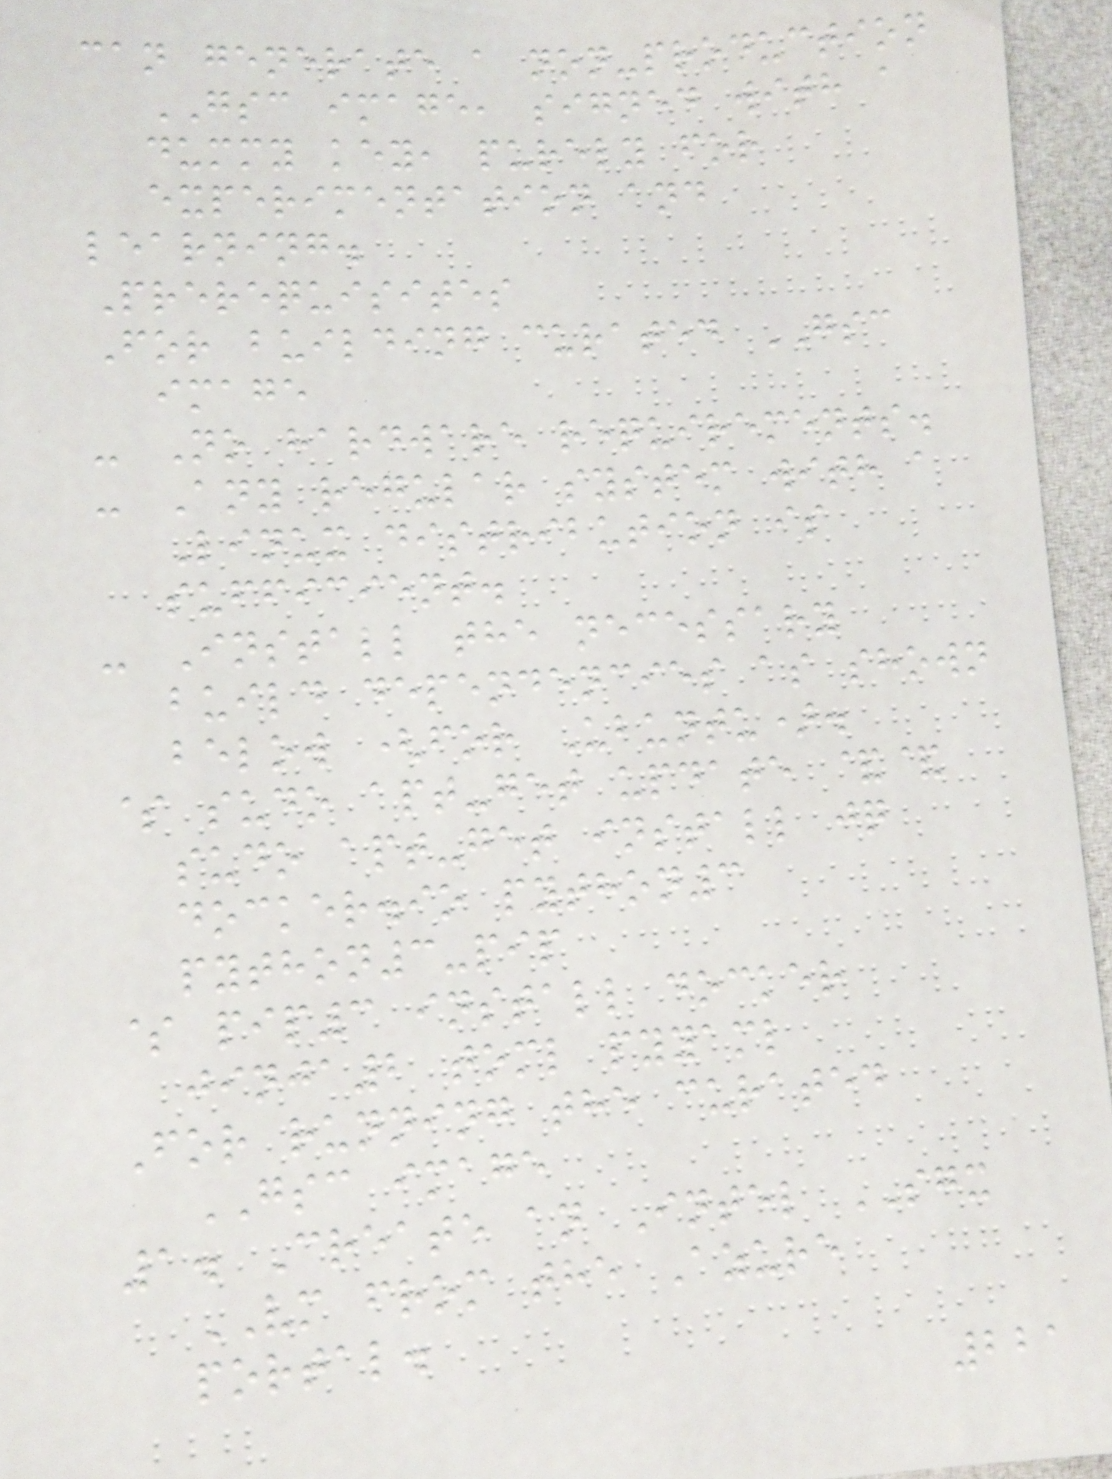can generate a non-production
GSC image, signed with a
dummy key, purely for
experimentation and
learning.
Prerequisites
For building curated GSC
image
- No hardware requirements.
- Any regular system with a
Linux distribution is
sufficient.
- Install the necessary
build dependencies as shown
below (for Ubuntu).
$ sudo apt-get update &&
sudo apt-get install jq
docker.io python3
python3-pip
$ pip3 install docker
jinja2 toml pyyaml
For running the curated
GSC image
1. Create an Intel SGX
VM from the Azure
portal.
221
